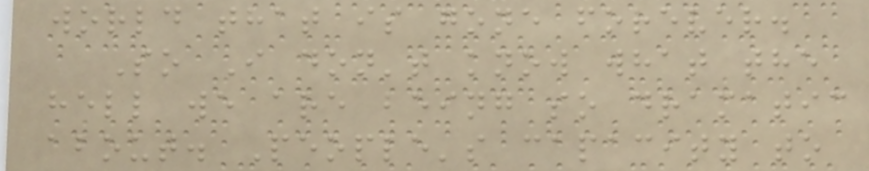world that is gone forever.
So I don't know what the
hell we are being so dramatic
about. People's capacity to
